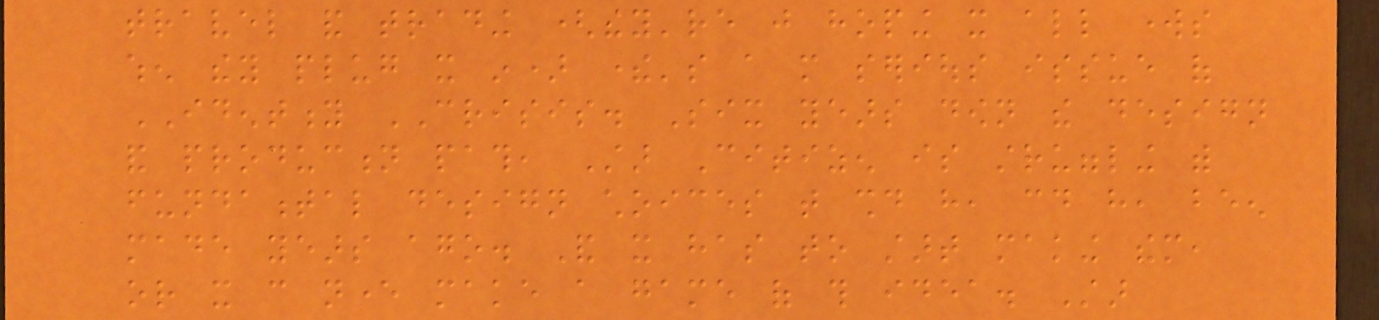travel and trading (they're just hoping it all works
when they plug it in) there's a more serious issue of
IDENTITY CRISIS. Six years down the design
and production path, Star Citizen is struggling with
fundamental design choices that should have, could have, been
made years ago. And it has to start making them,
or it can never make a game of this idea. Star
